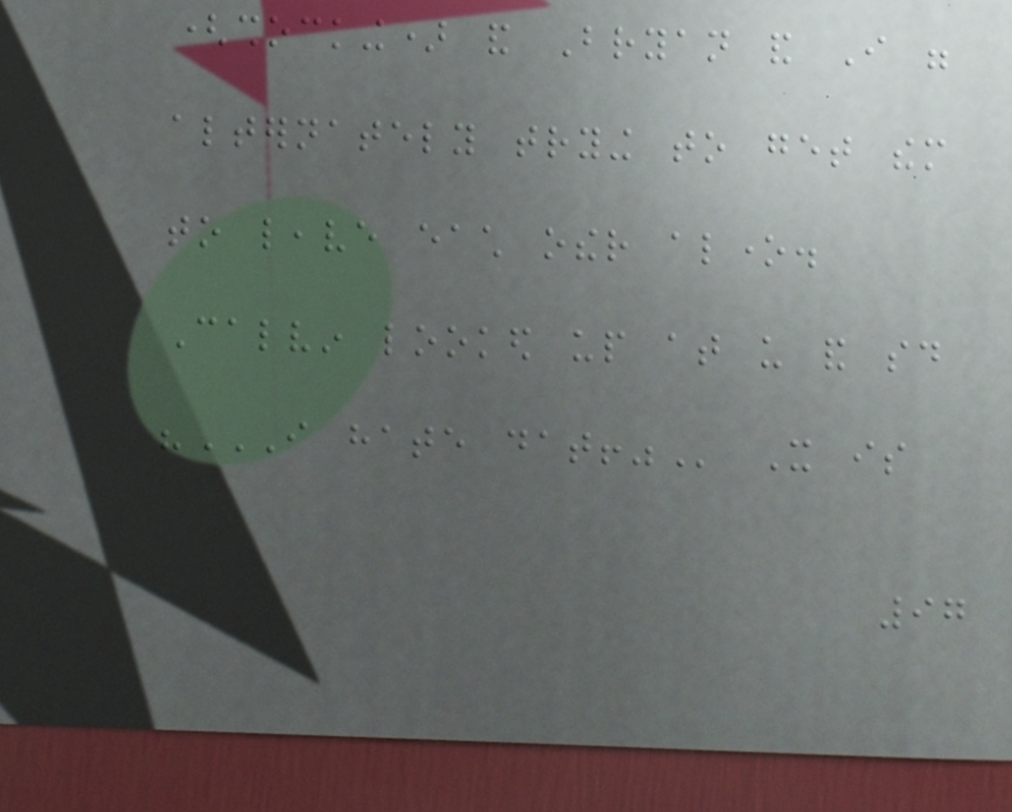(shocking) and Bryan and I were
alternately trying to get them
to leave each other alone.
Calvin looked up at us and said
"I HATE DAT!" It is
97
